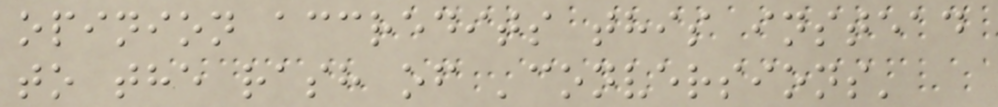opinion accredits this instead
to the rash of 'conversions'
